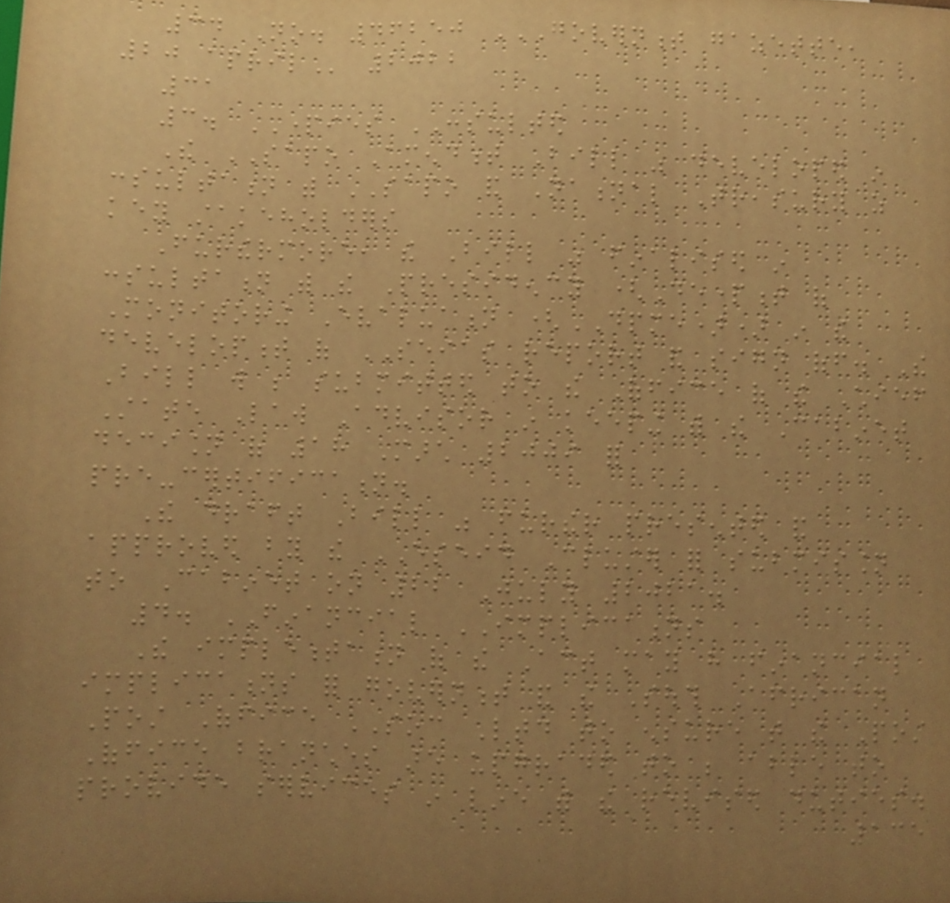34 No. 46250 GOVERNMENT GAZETTE,
20 APRIL 2022
31
3. PARTIES CONSULTED
The SAPO Amendment Bill was developed in
consultation with SAPO and National Treasury as
key stakeholders
Furthermore, the Bill was finalised in
consultation with the Presidency (Department of
Monitoring Evaluation (DPME)) in the
development of SEIAS report and sign off. The
Bill will be submitted to the Office of the Chief
State Law Advisor in keeping with the Cabinet
decision of 18 March 2009 for
pre-certification.
The draft Bill was further presented and
approved by the ESEID Cluster for submission
to Cabinet on 22 July 2021.
4. FINANCIAL IMPLICATIONS
The implementation of the Act may have financial
implications for government and the South African
Post Office SOC Ltd to ensure that the Post
Office branches are upgraded to be able to
provide services in line with the revised duties.
135
